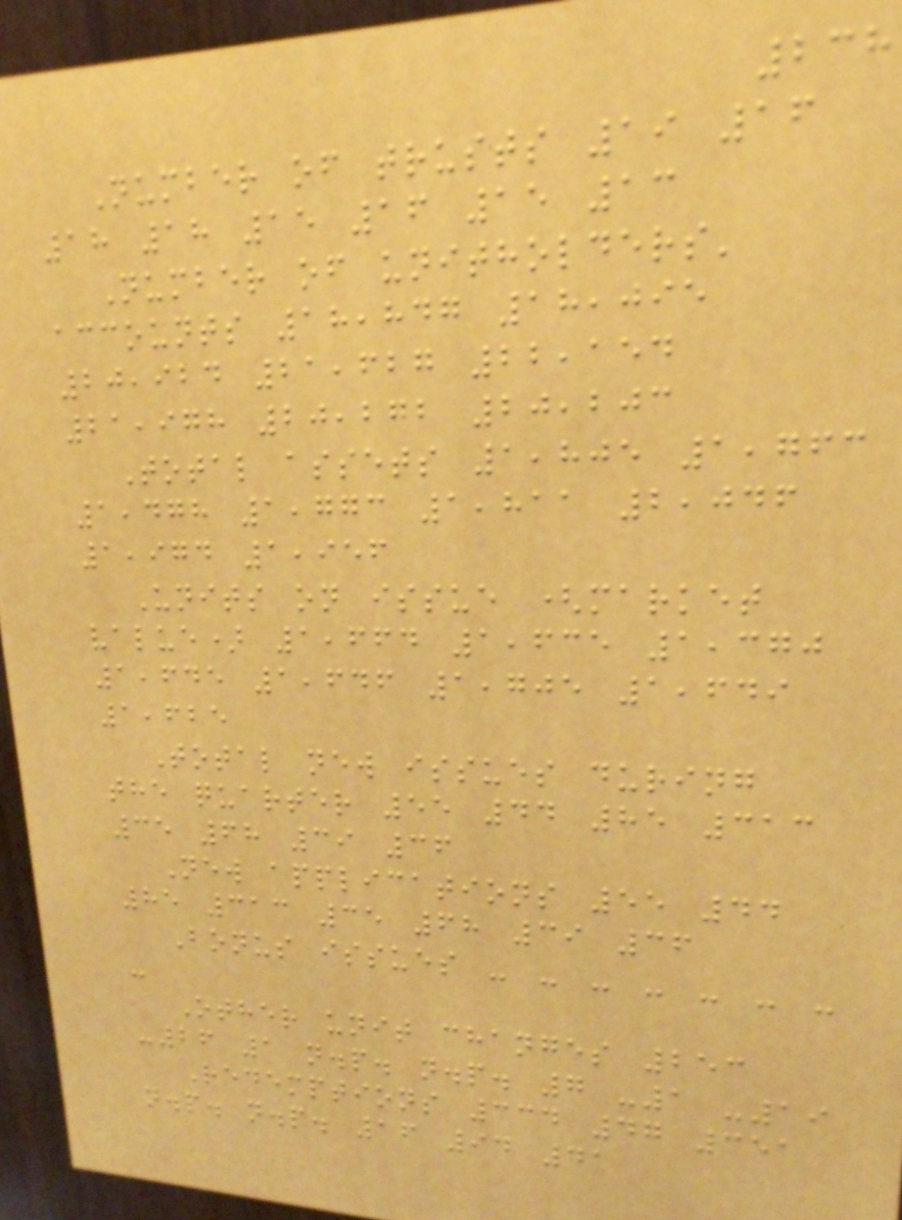238
Number of trusts 19 16
18 18 15 16 15 13
Number of unitholders'
accounts 18,847 18,095
20,924 21,627 22,154
21,978 20,272 20,203
Total assets 1,805 1,763
1,478 1,773 1,811 2,046
1,974 1,956
Units on issue (market
value) 1,664 1,635 1,370
1,645 1,646 1,705 1,649
1,625
Total new issues during
the quarter 55 44 85 313
35 68 39 36
New applications 55 44
85 313 35 68 39 36
Bonus issues - - - - - - -
-
Other unit changes 253
-26 1 n.p. n.p. 7 -1 -19
Redemptions 334 47 351
n.p. n.p. 16 94 41
